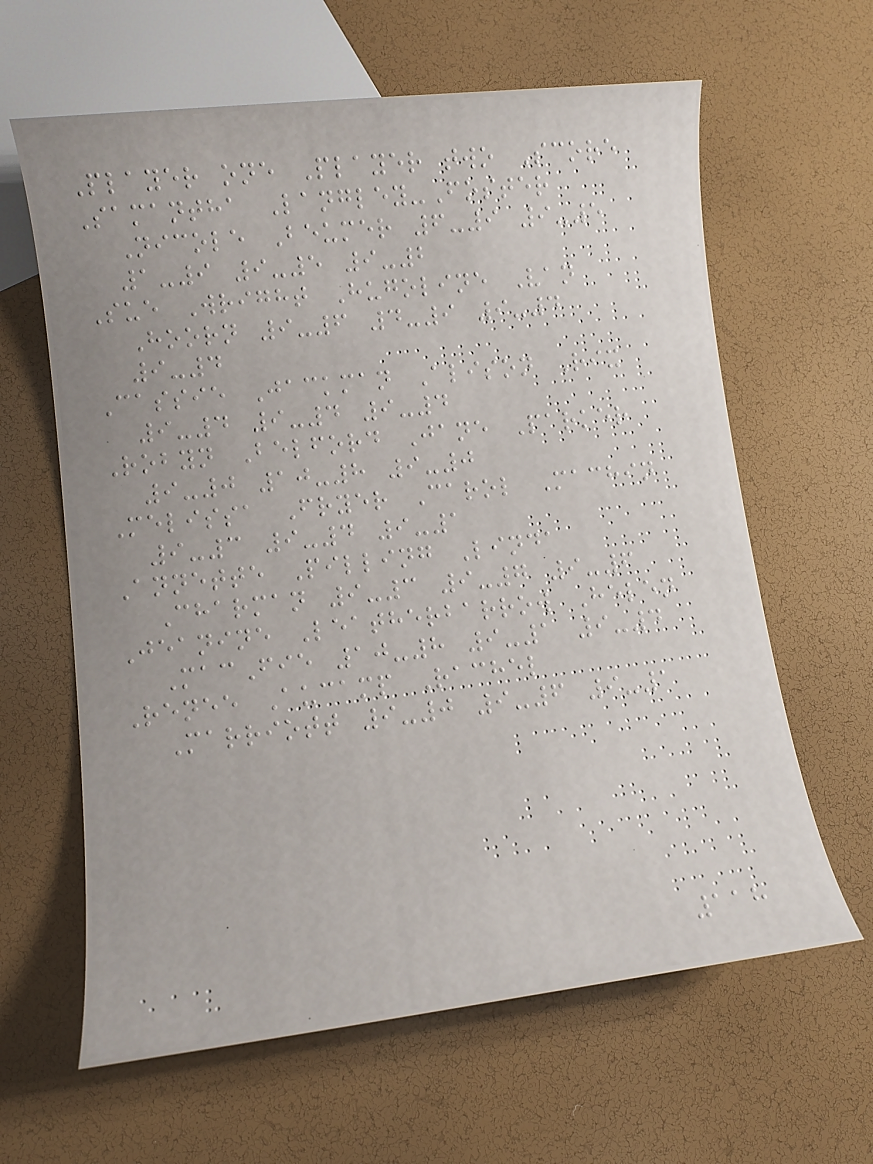Player one Player two Score
Samantha Langley-Foster
Nicole Beumer 6-9 9-5
1-9 9-5 9-2
Sue Wright Hugoline Van
Hoorn 9-6 4-9 9-4
9-4
Cassie Jackman Alison Rix
9-4 9-4 9-4
Robyn Belford Jane Parker
9-0 10-8 9-0
Melissa Fryer Carol Machin
9-3 9-4 9-1
Annette Pilling Linda
Charman 9-3 9-7 9-6
Jeanine Leatherbarrow Helen
MacFie 10-8 9-1 9-4
Renee Aucamp Rachel
Marriott 9-0 9-6 9-1
118
